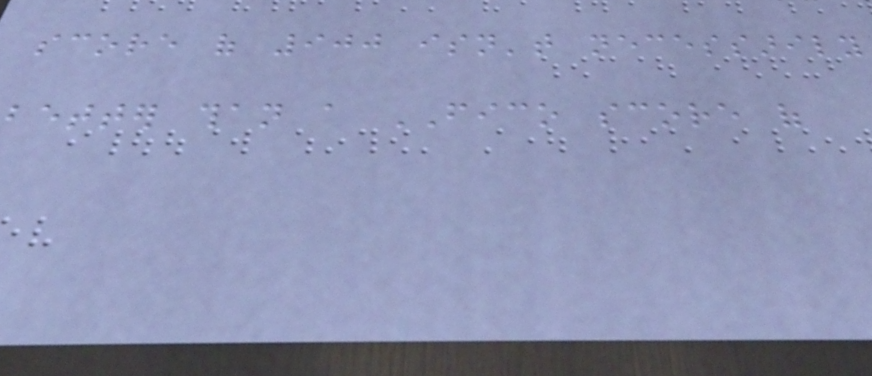score of 900 isn't necessarily
better than a FICO score of
